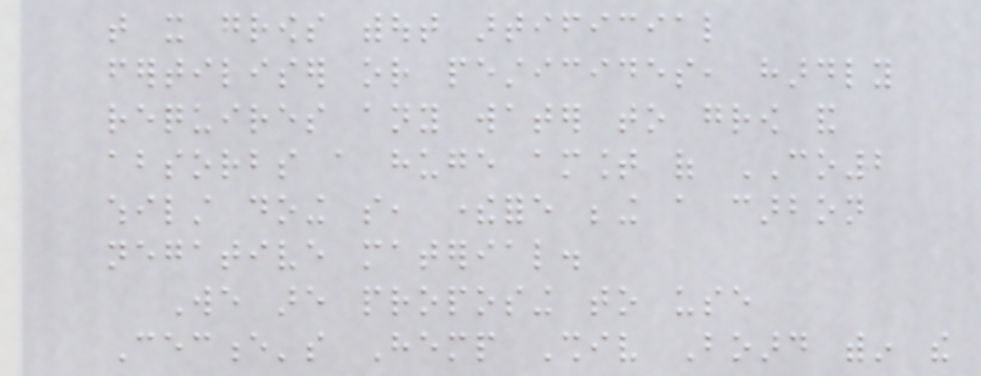that it grows without artificial
fertiliser or pesticides, hardly
requires any water to grow and
absorbs a huge amount of CO2
whilst doing so, therefore being a carbon
negative material.
We are proposing to use
Cecence's Hemp Shiv Board within the
